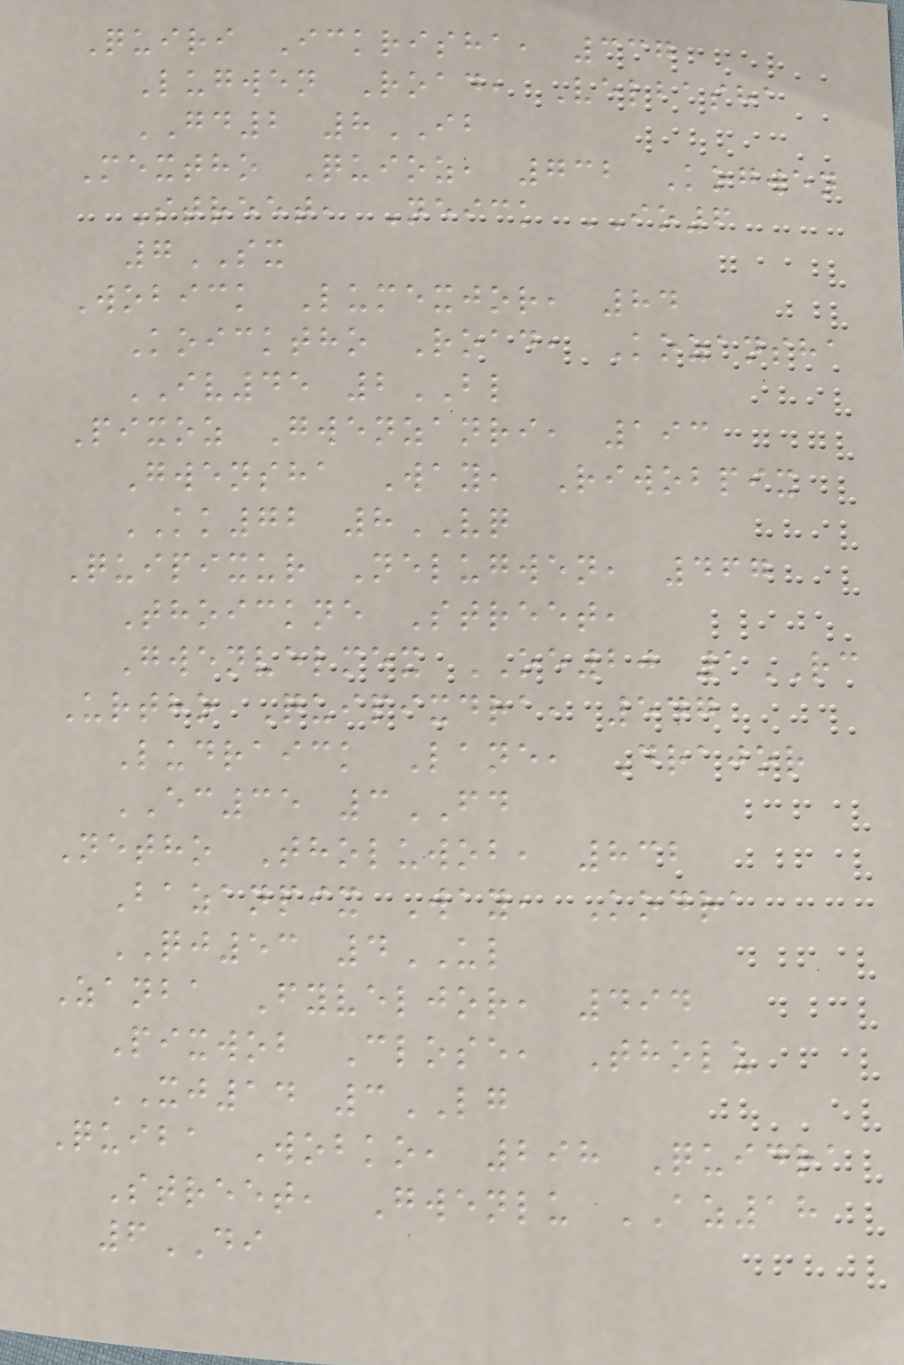Quiri Ickrisha, 337
Lugwen Road, Velbasha
GD2 8IB
Mextho Quioz, 732 Kogwen
Street, Neick IO6
7SX
Wobick Lumexjor, 84
Koicktho Road, Kozansha
IV45 2BL
Pixoz Gwenzanri, 193
Gwensha Way, Riwobpix
KK72 8VQ
Quipixur Nelugwen, 467
Thoickne Street,
Gwenvelmex OE20 1RC
Urtho Quipixdra, 547
Ludraick Lane, Drajor
EC35 3FD
Netho Tholuwob, 832
Bazanpix Way, Kodra
QJ53 4UL
Zanba Fyveljor, 494
Pixwob Close, Tholu
XJ14 3LG
Quiba Wobko, 298 Quidra
Street, Gwenlu AZ18
6DI
